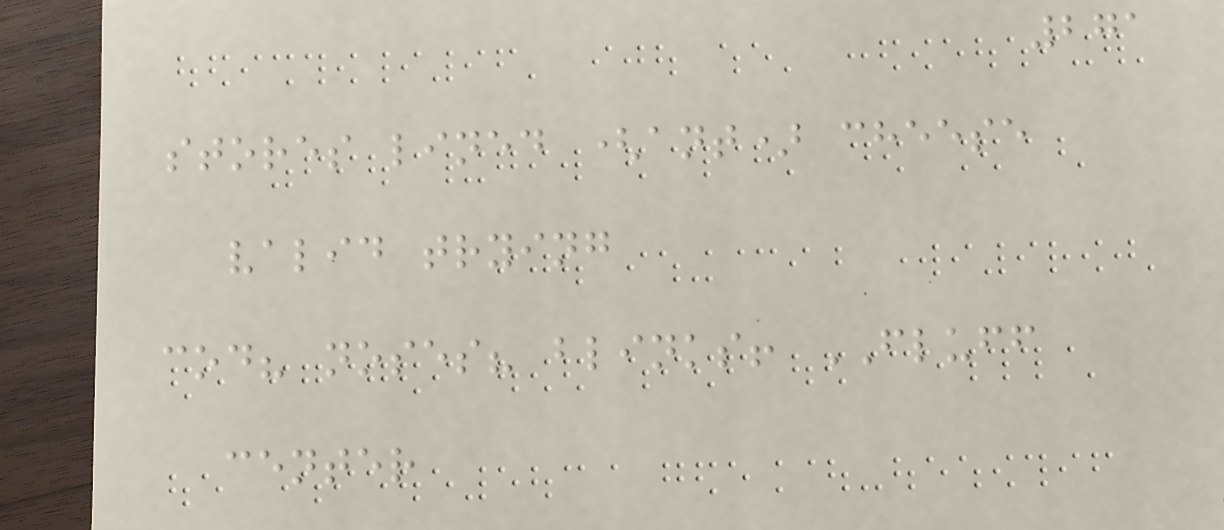271
stores lined (ant) cheese
valid trying
cod? noses? blinks! FLUFF
center
